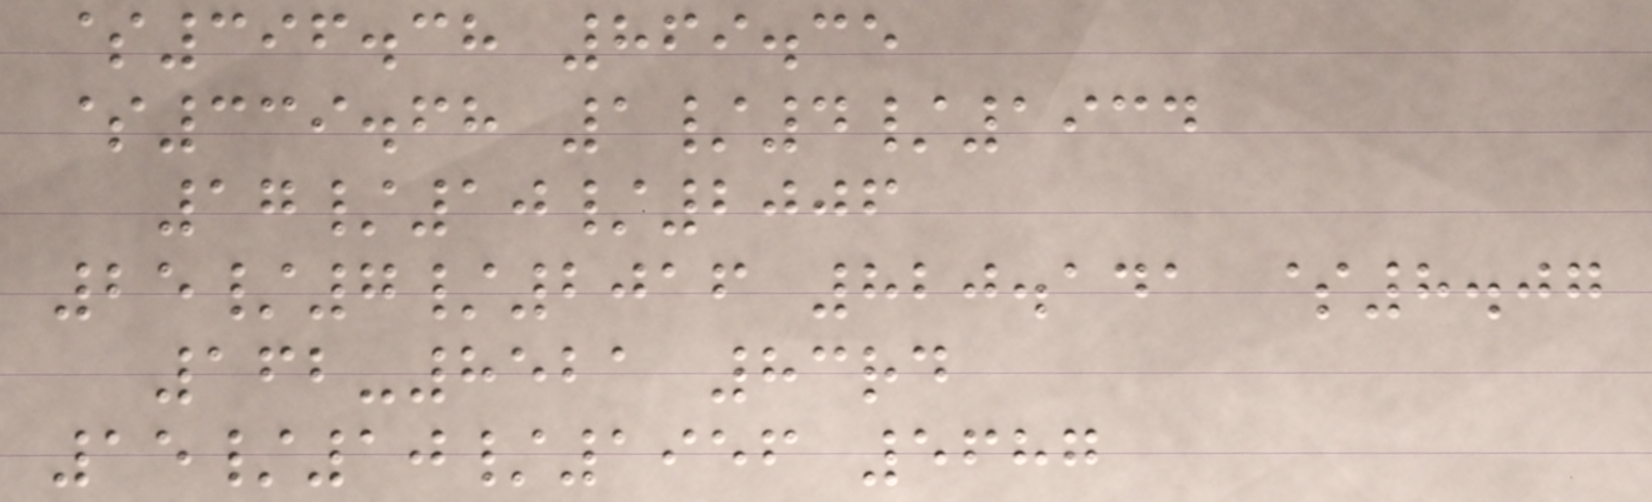$396.38 869.35
$339.68 1/4/1934
17/10/2006
25/7/2016 820.141 $8.07
162-8521 83rd
15/10/1956 5687
